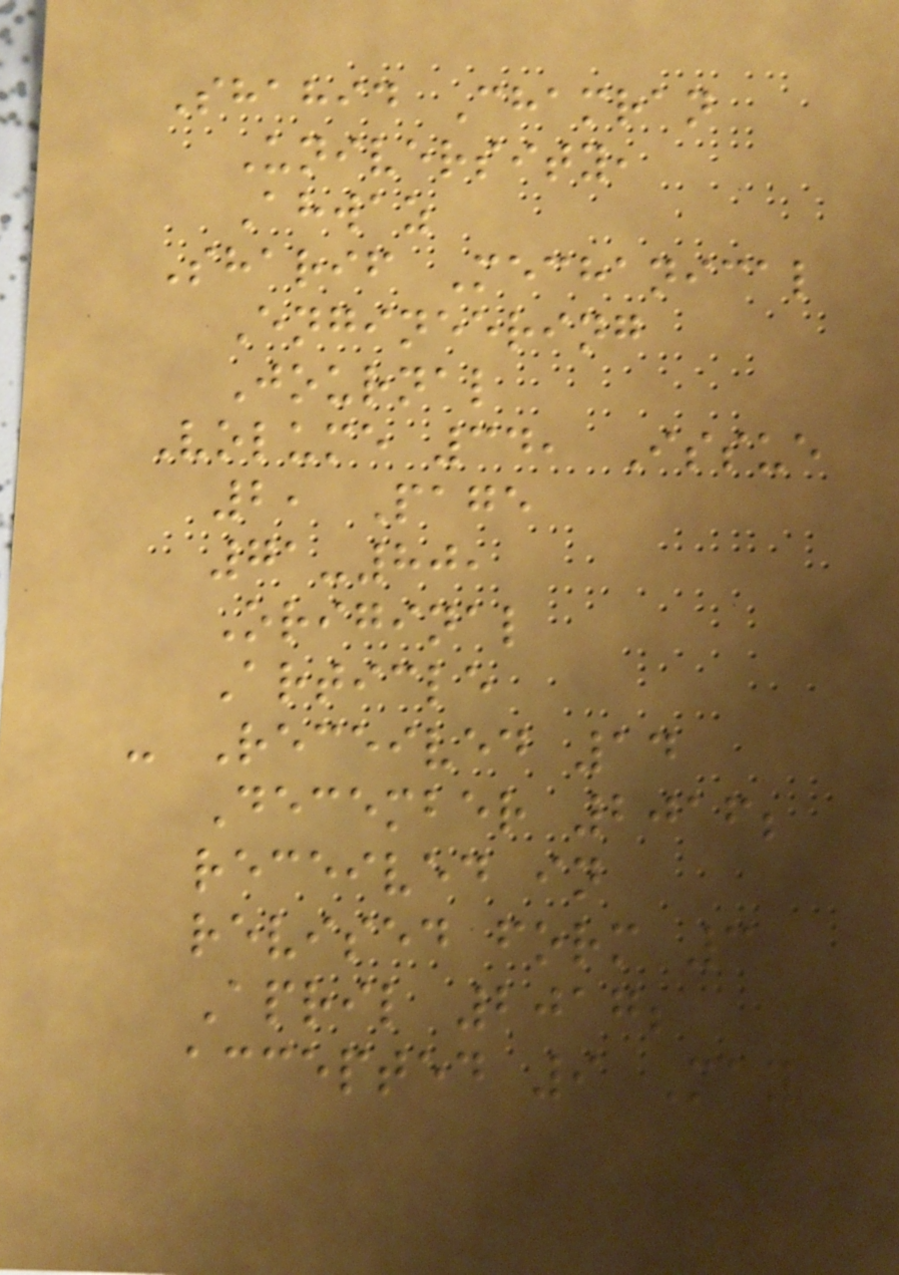Shahid Chamran
University,
Ahwaz
Sharif Mechanical
Engineering
Journal
Volume 34, Issue
2, Page
71-80,
Original
Article
- Received 14
December 2016;
received in
revised form 3
April 2017;
accepted 9 May
